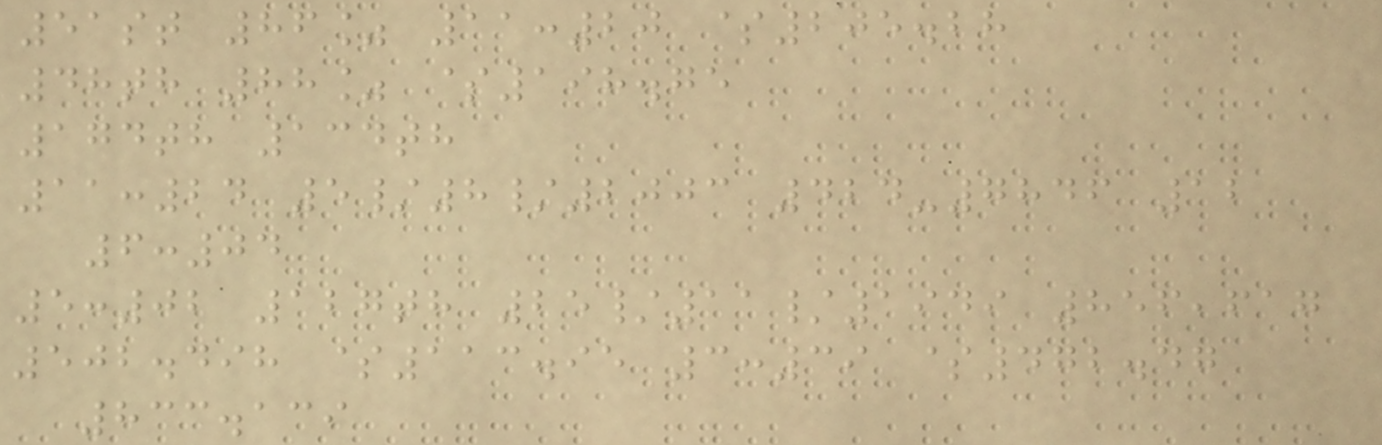51st 86% 11:20 $205.28
48th 88% $198.75
174th 134th
11:24 5/8/2003 424-7846 12
6:04
5:02 127th 25/11/1949 856,617
502.498 $113.95 3:39 $472.47
833.139
